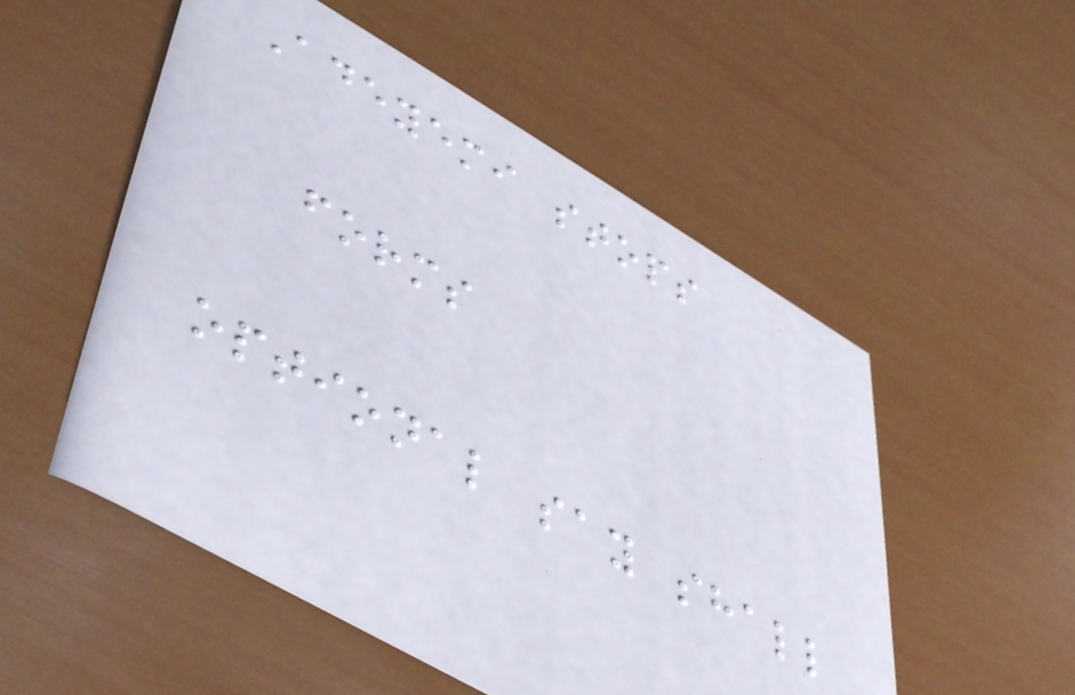Adeyemi stops
forms
optional say shall
